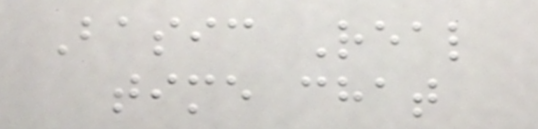Basic Real
time chat
